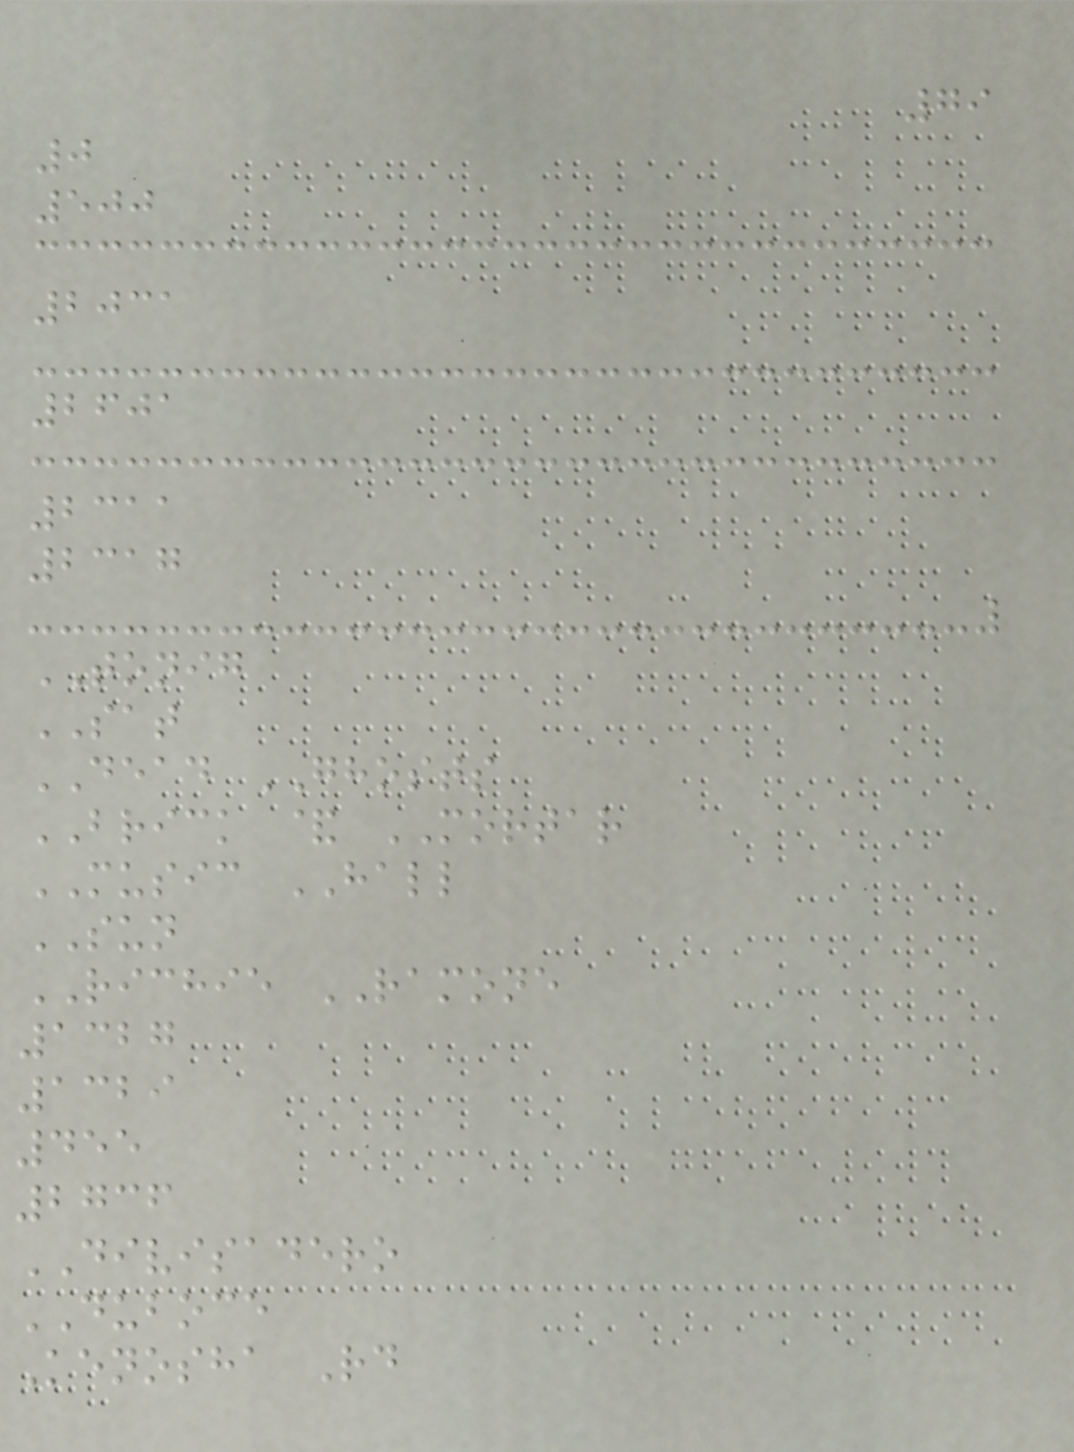79
0
500
2031
2601
2311
2317
TONIG
SAT
DEAD GHOSTS
BRICK & MORTAR
MUSIC HALL
SUN
RICHIE RAMONE
1327
1329
455
2736
DIVISADERO
DUBOCE
Kenosha Rd
